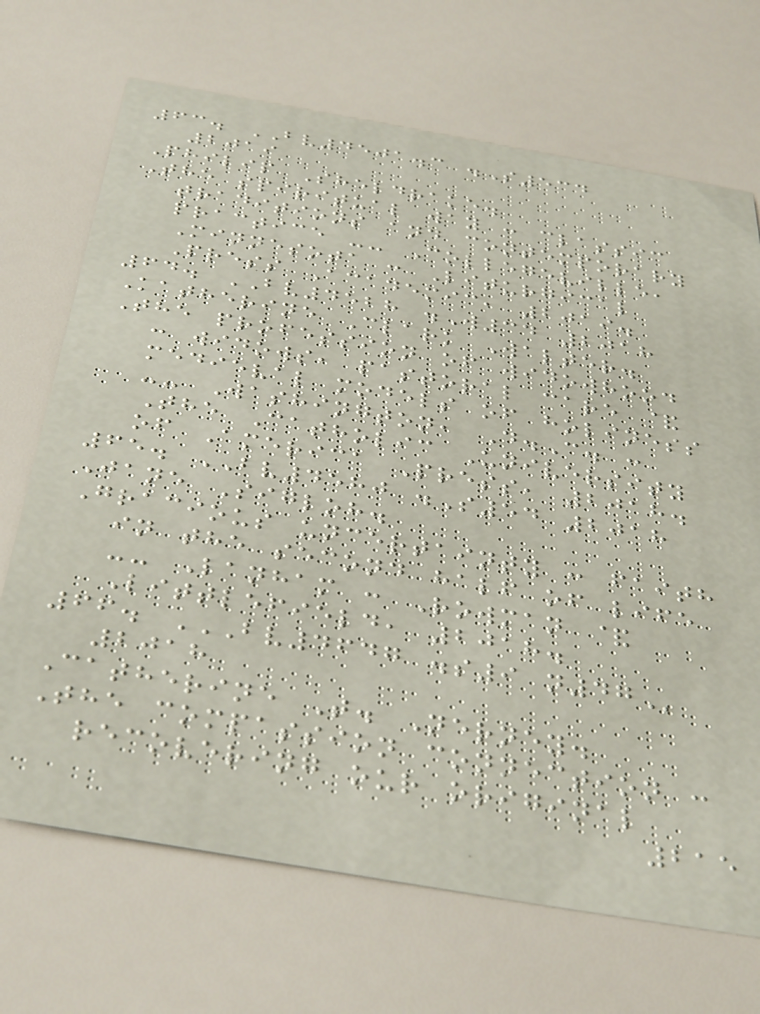63. BV4501.3 .S534
2019
Philip Sheldrake.
The spiritual way : classic
traditions and contemporary
practice -- Collegeville,
Minnesota : Liturgical
Press Academic, 2019.
64. BV4528 .W34 2018
Katherine Clark Walter.
The profession of widowhood
: widows, pastoral care &
medieval models of holiness
-- Washington, D.C. :
The Catholic University
of America Press, 2018.
65. BV4580 .S54 2018
Jane Sigloh.
Gracious uncertainty : faith
in the second half of life
-- Lanham : Rowman &
Littlefield, 2018.
66. BV4647 .S9 N47
2018
Catherine T. Nerney.
The compassion connection :
recovering our original
215
